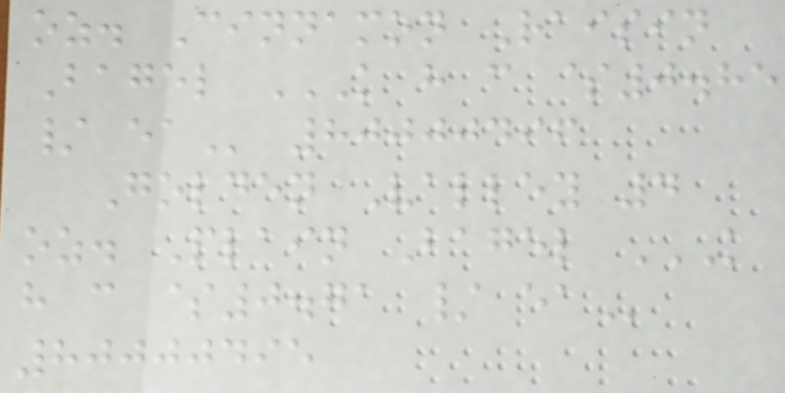oz. Cinnamon Raisin
Bagel K H C $0.85
/ EA 80000496
Golden Valley 4
oz. Plain Bagel K
H C $0.71 / EA
80000495
